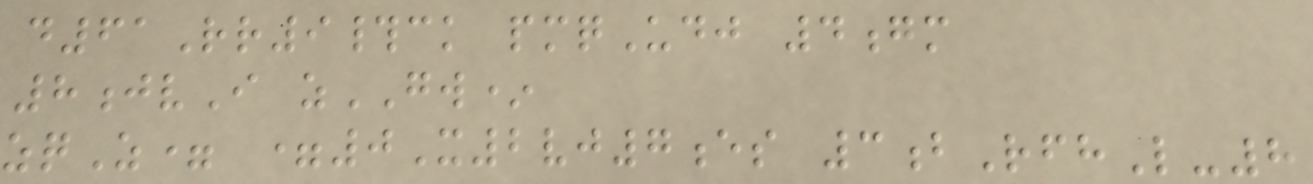d61Rr9#ck pmqUdj 4gm
8jvI zGW*
zqZ= =0X2vj7es 3bRfhL-8
